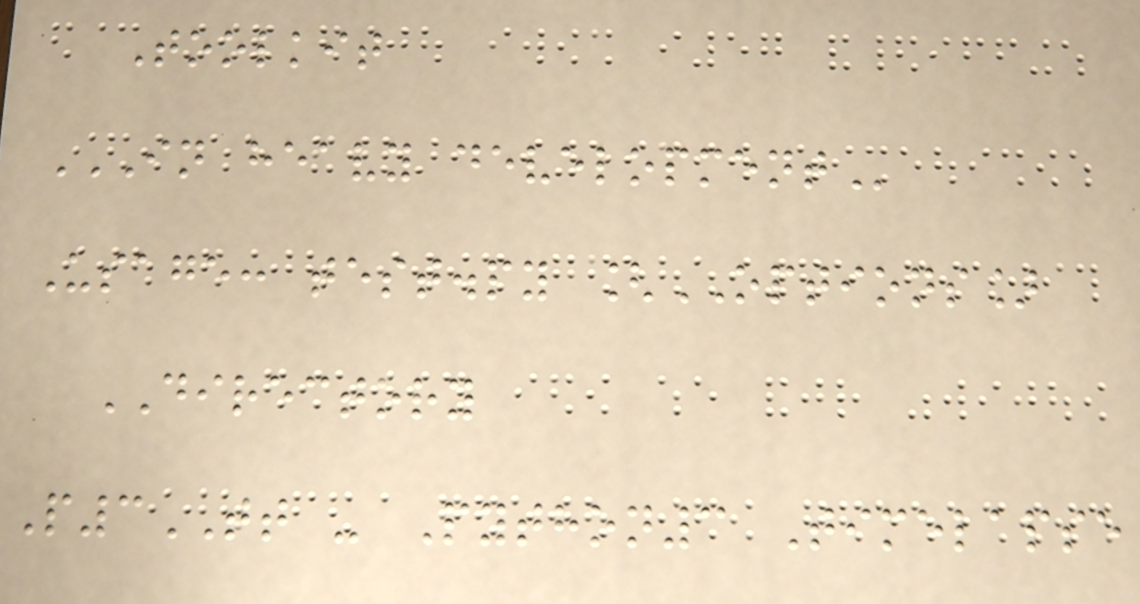Toolkit
IN HEAVY DEVELOPMENT
Usage: test.py [OPTIONS]
DIRECTORY
P3TT - Python3 Timelapse
